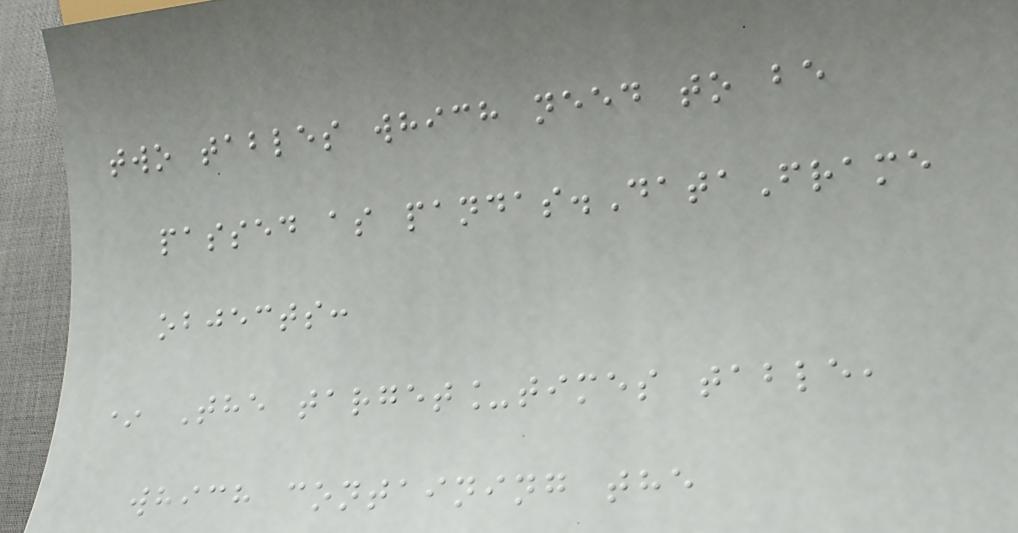two tables which need to be
passed as pandas.DataFrame
objects:
* The target_times table,
which containing the
